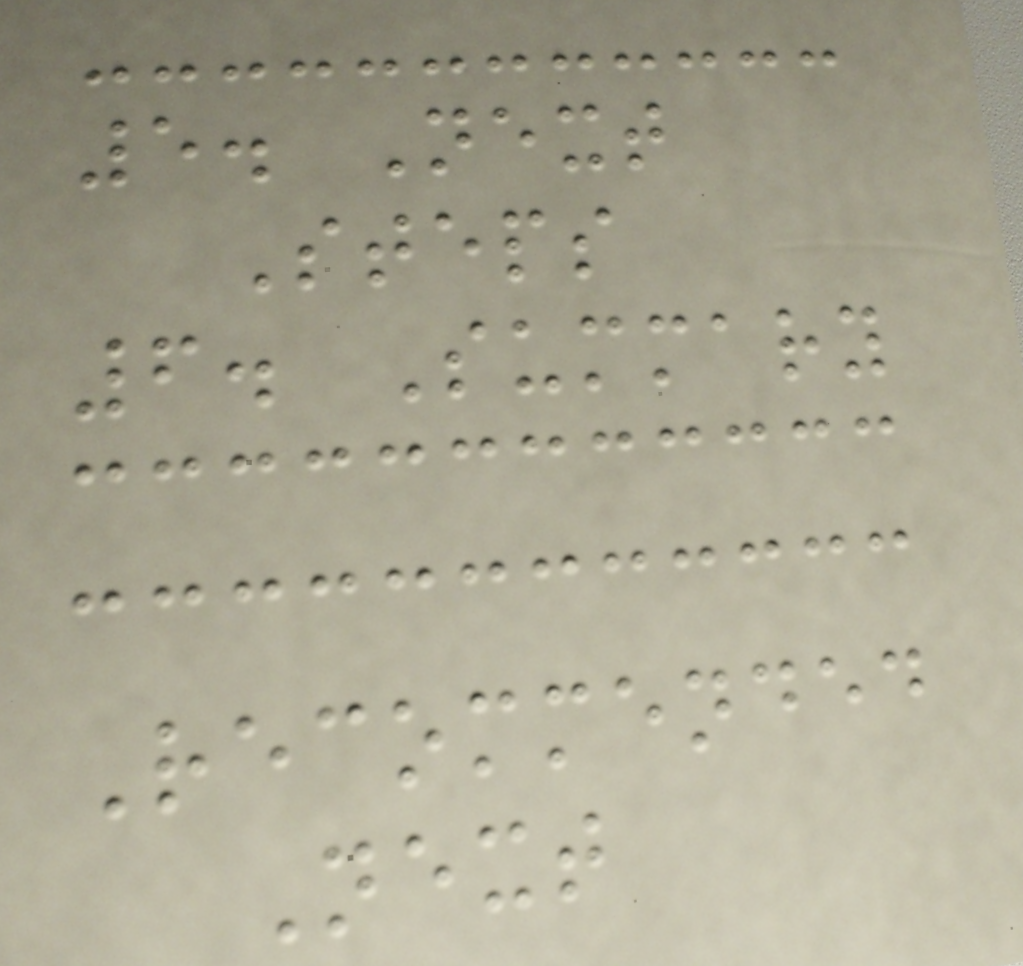5. Next
Steps
6. Summary
Recommended
Next
